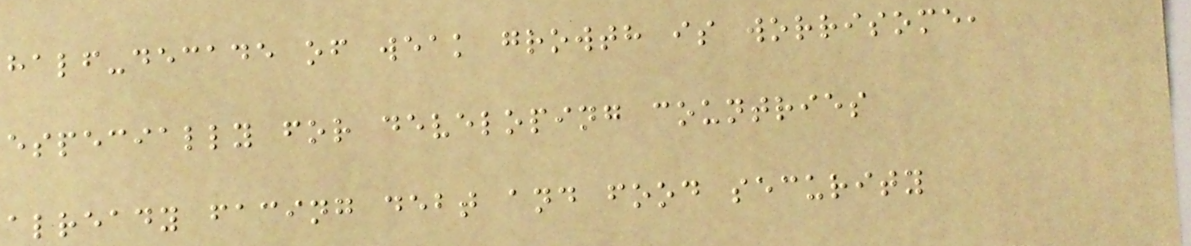half-decade of weak growth is worrisome,
especially for developing countries
already facing debt and food security
